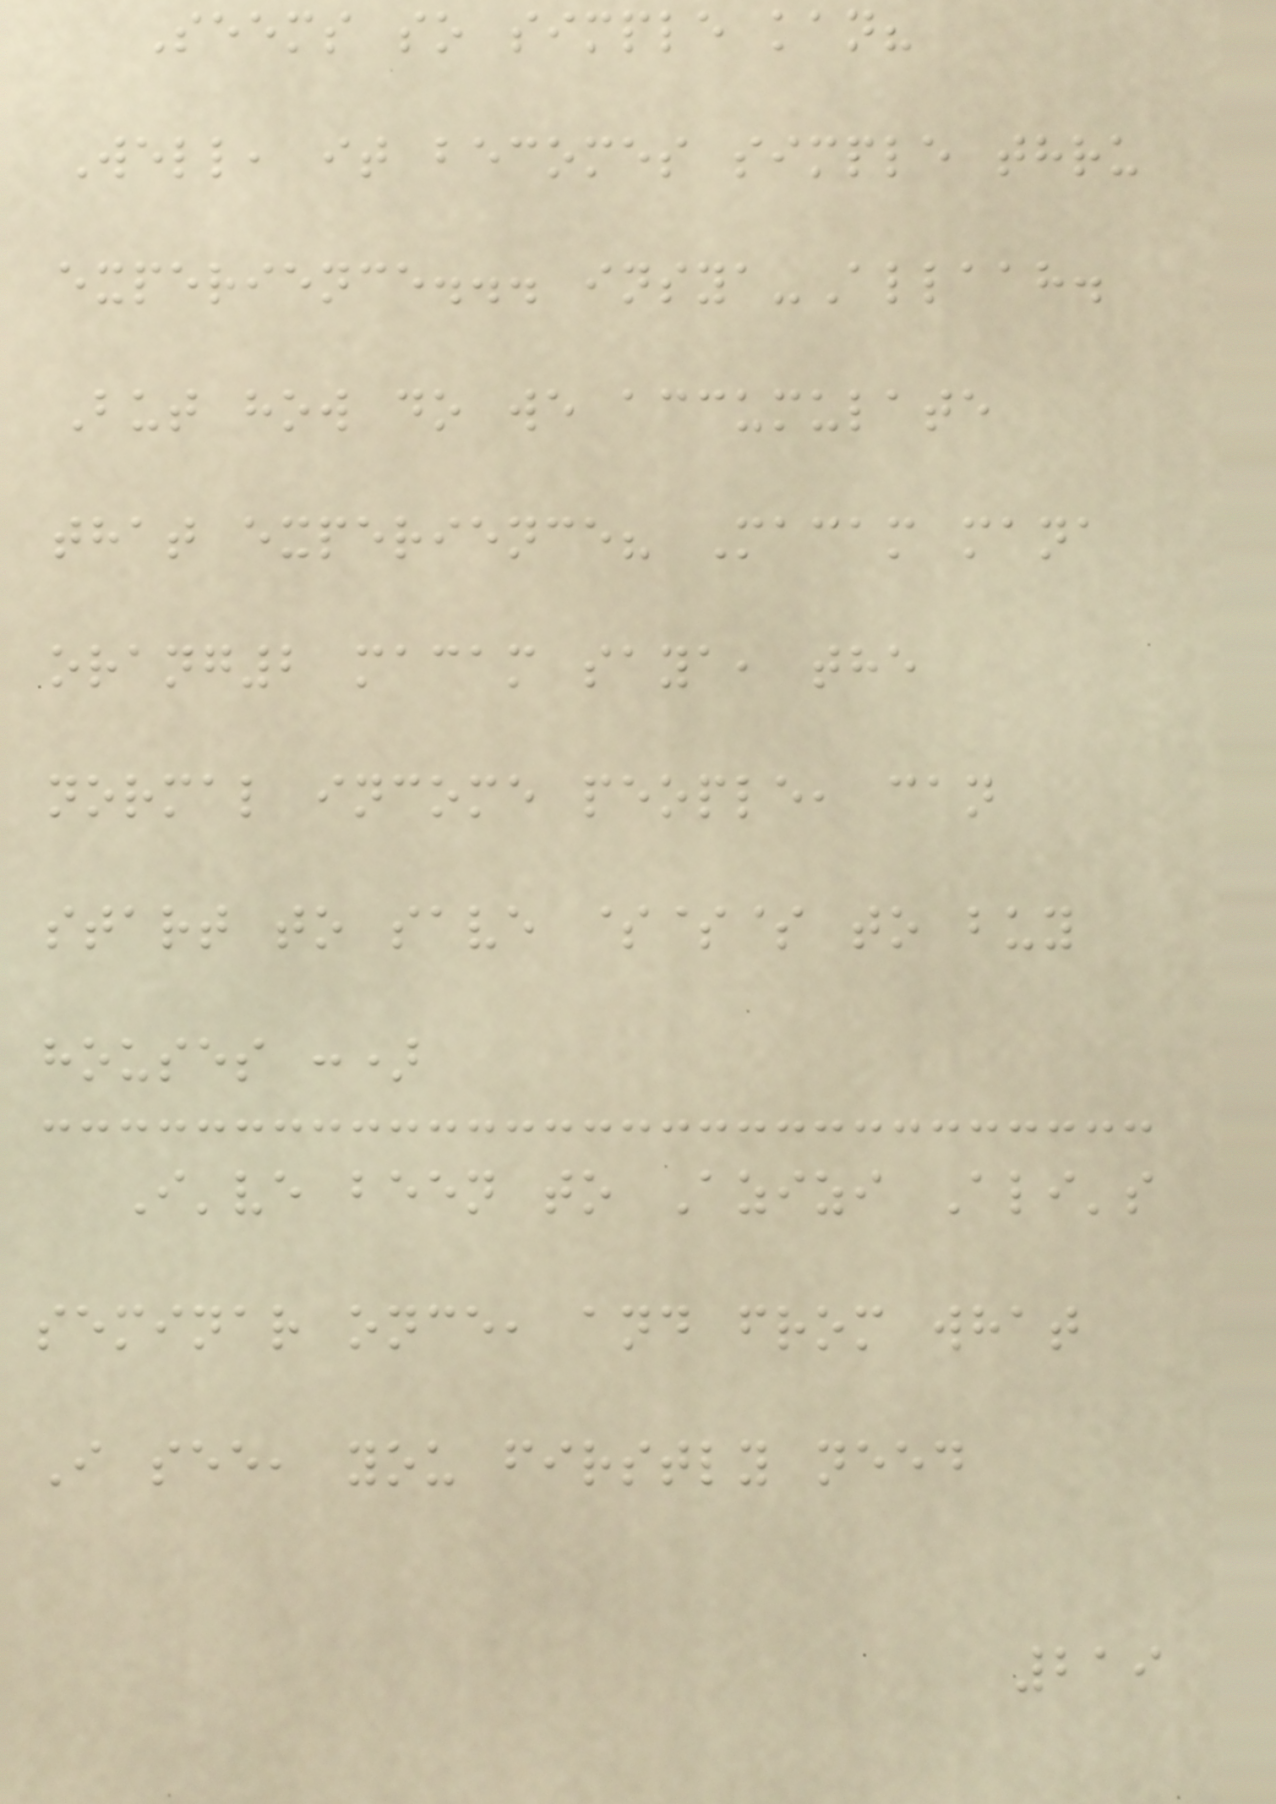Seems so simple kan?
Well, it becomes simple thru
experience... insya-Allaah.
But how do we accumulate
that experience? Macam mana
orang2 macam saya, the
normal income people, can
start to save $$$ to buy
houses :)
I've been to Azizi Ali's
seminar once, and from what
I see, you firstly need
219
